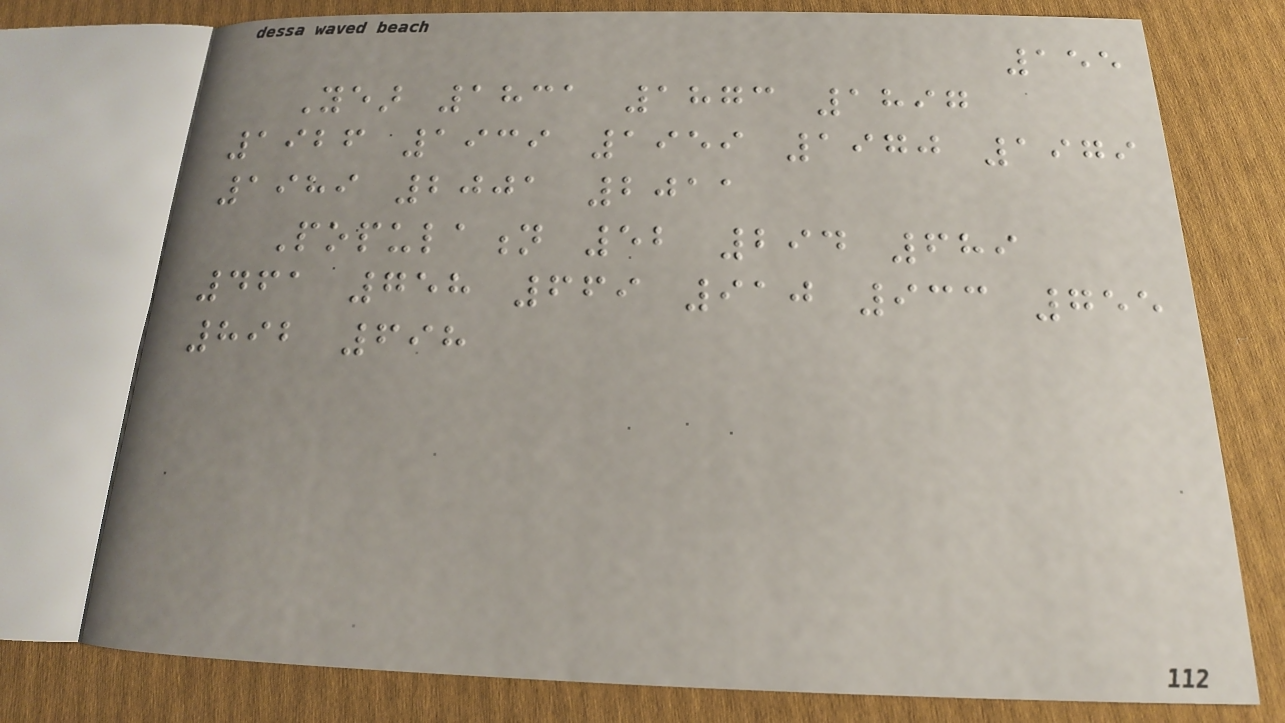155
Year 1831 1873 1897
1926 1939 1959 1970 1979
1989 2001 2011
Population 52 294 689
461 758 669 910 933 755
892 698
